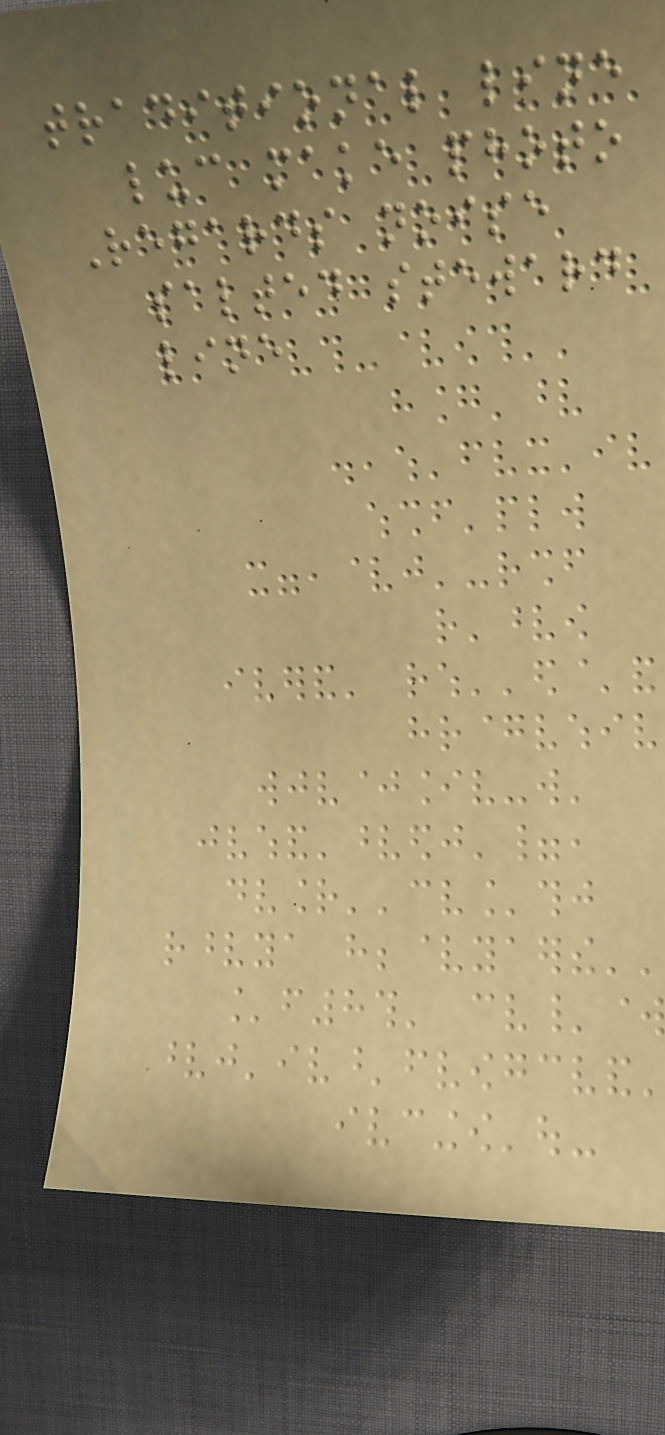traditional line
luc make photo
Regards noise
salted steward
line
